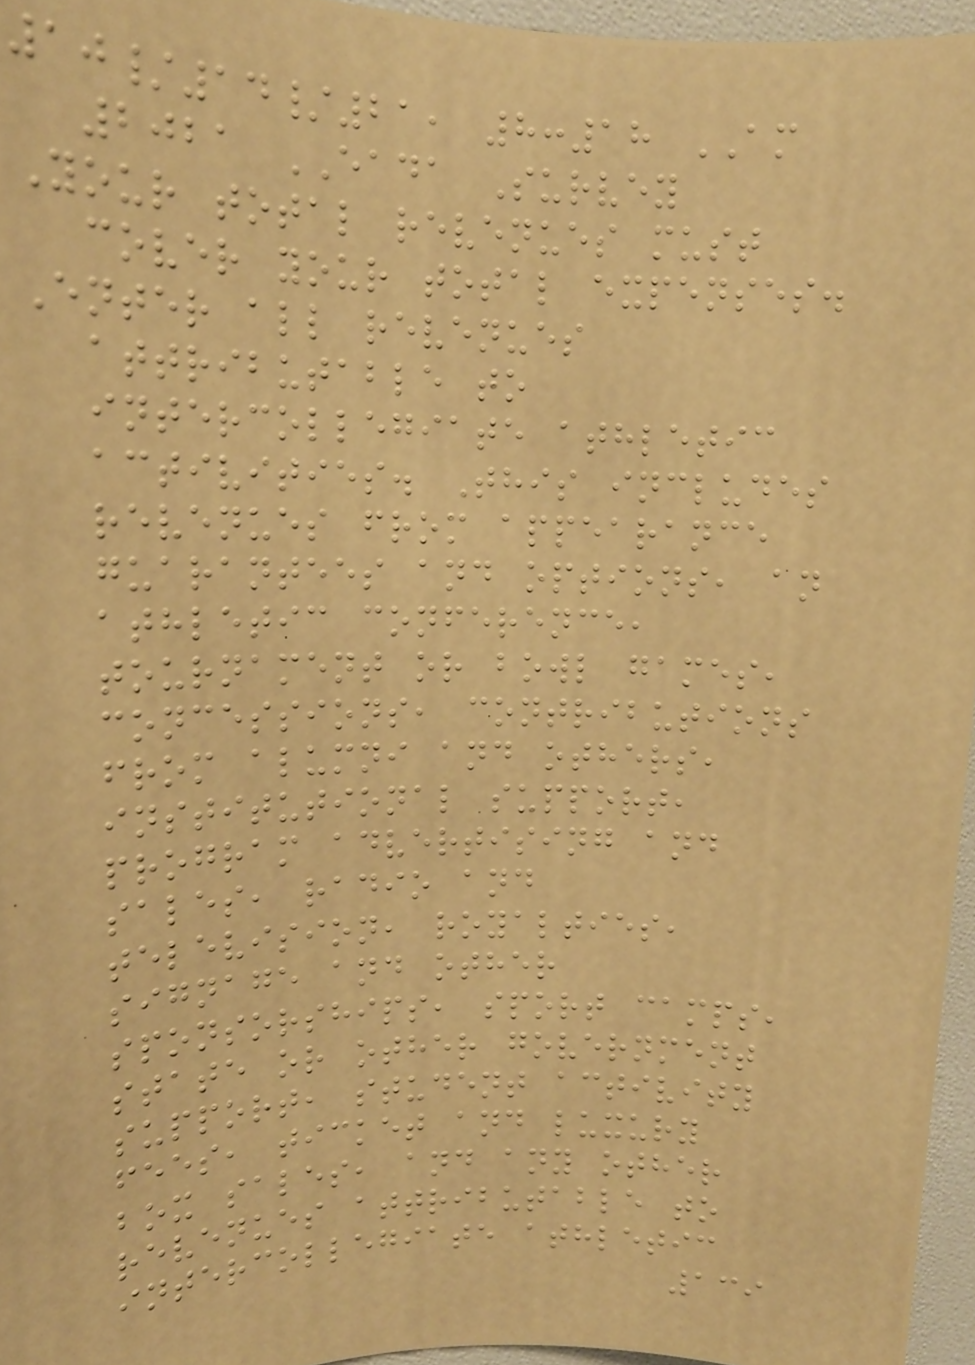10/14/21, 8:18 AM
2021 EADA Survey
Your total revenues must
cover your total expenses.
Enter all revenues
attributable to
intercollegiate athletic
activities. This includes
revenues from appearance
guarantees and options, an
athletic conference,
tournament or bowl games,
concessions, contributions
from alumni and others,
institutional support,
program advertising and
sales, radio and
television, royalties,
signage and other
sponsorships, sport camps,
state or other government
support, student activity
fees, ticket and luxury
box sales, and any other
revenues attributable to
intercollegiate athletic
139
